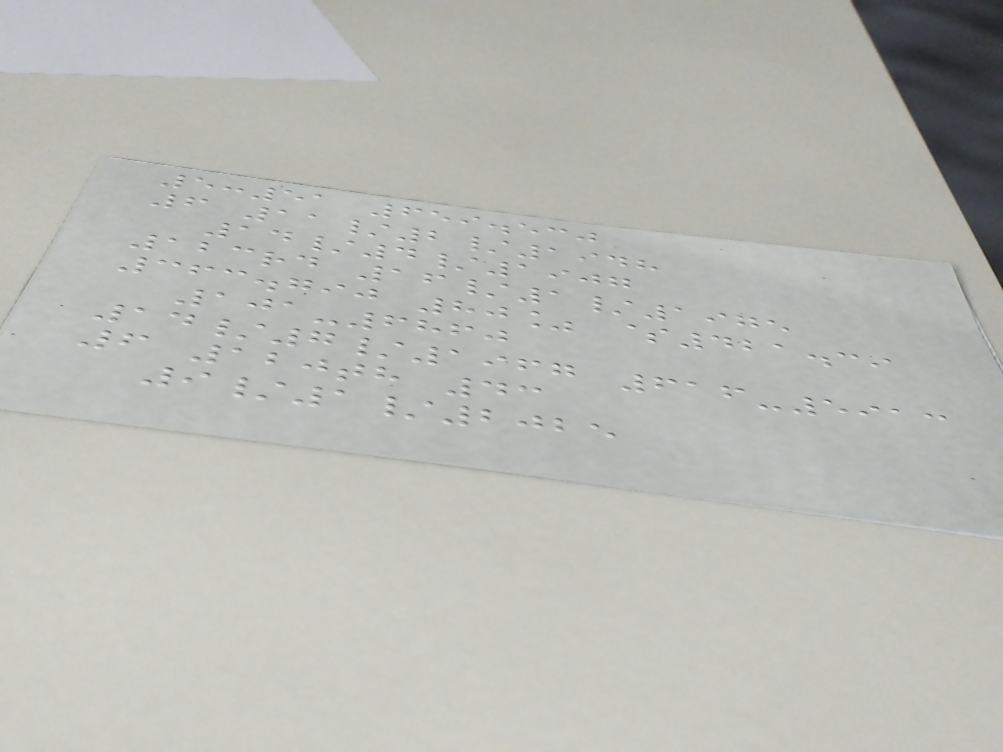5:51 659.530
6 11/2/1948
14/4/1907
123rd 16/1/1975
363.790 80% $421.39
101-6860
14/7/1967 616-5913
6 120th 43
9/1/2025
